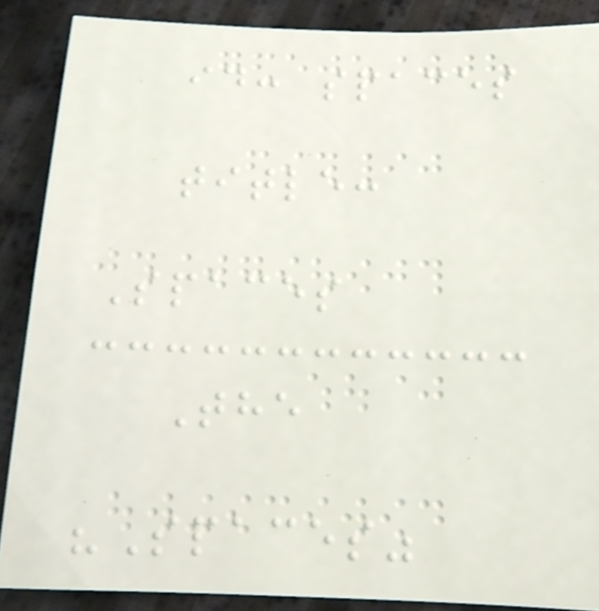id: spaces
title:
Spaces
The
"Spaces"
